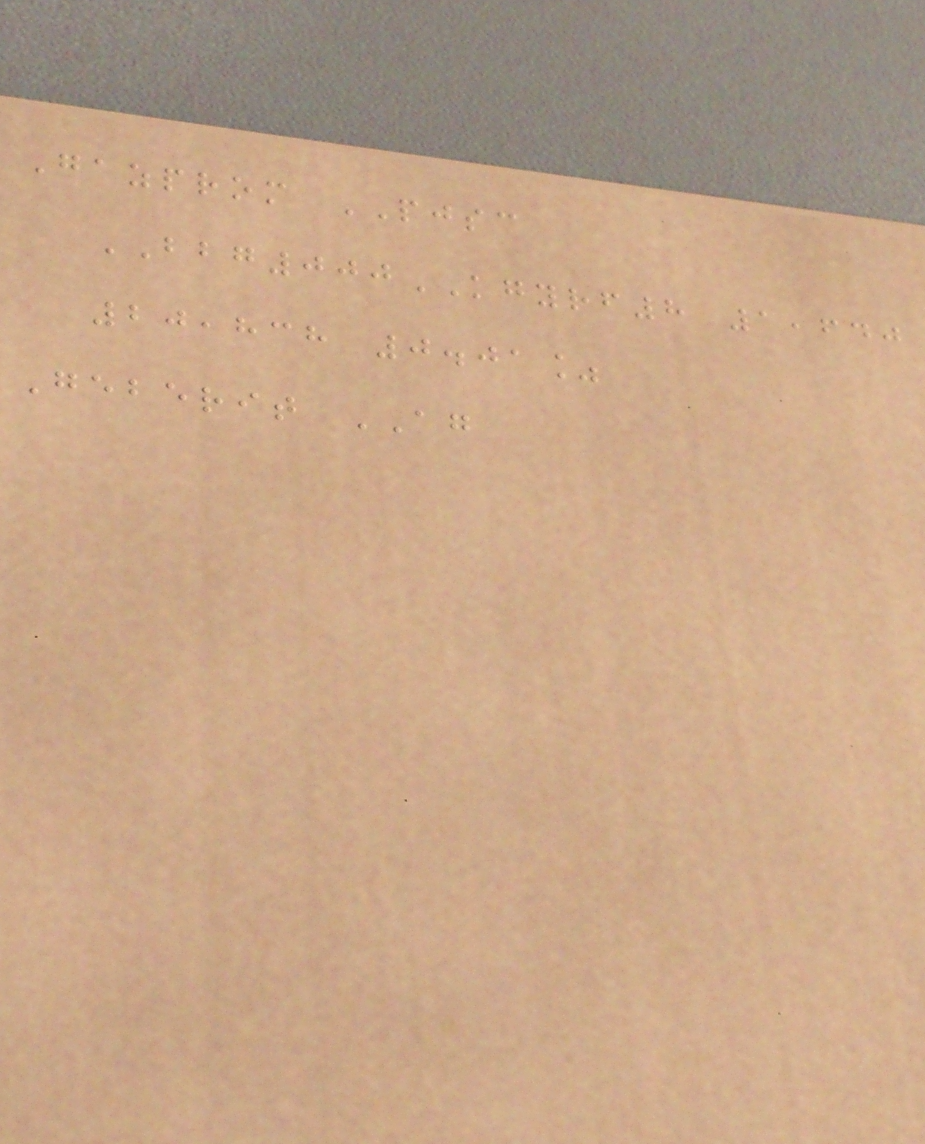Gazprom PJSC
BBG000KGYRF8 1,640
20,838 0.01%
Geberit AG
